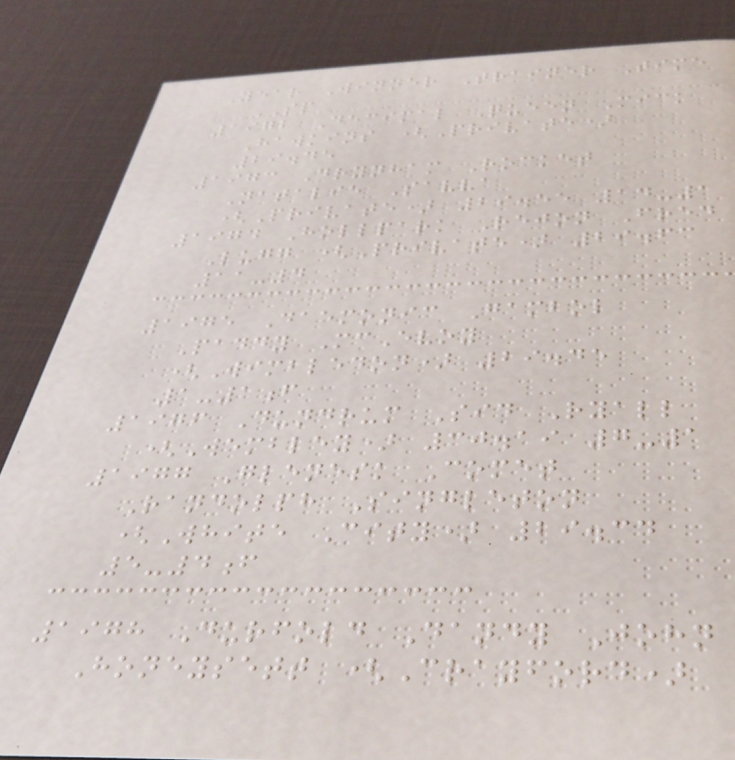Year Winner Trainer Time
SP
1972 Decimal Queen Mick
Hawkins (Private)
29.45
1973 Drynham Rocket
Natalie Savva
(Private) 29.55 14-1
1974 Hollpark Rejon Fred
Lugg (Private) 29.63
11-4
1975 Daemonic Gambol
Paddy McEvoy
(Wimbledon) 29.45
1-1f
1976 Dundrum Sid Ryall
(Wembley) 30.19 7-1
1977 Glenesk Comet
Randolph Singleton
(White City) 29.34
5-4f
1978 Durfold Dandy John
Honeysett (Crayford)
